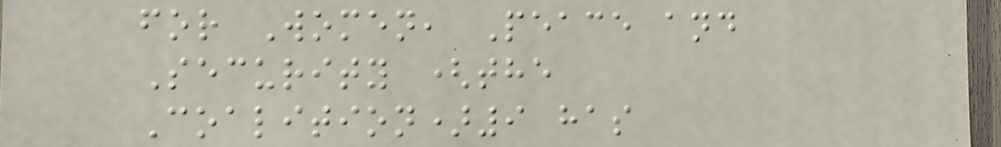for Women, Peace and
Security (the
Coalition)9 has
